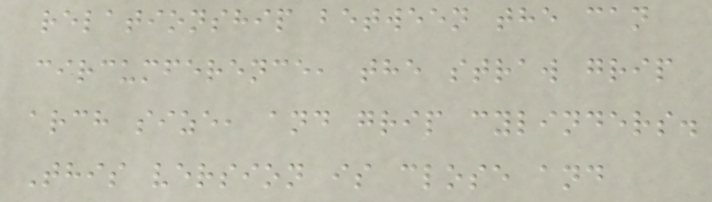relationship between the can
circumference, the straw grip
arch size, and grip cylinders.
This version is close and
